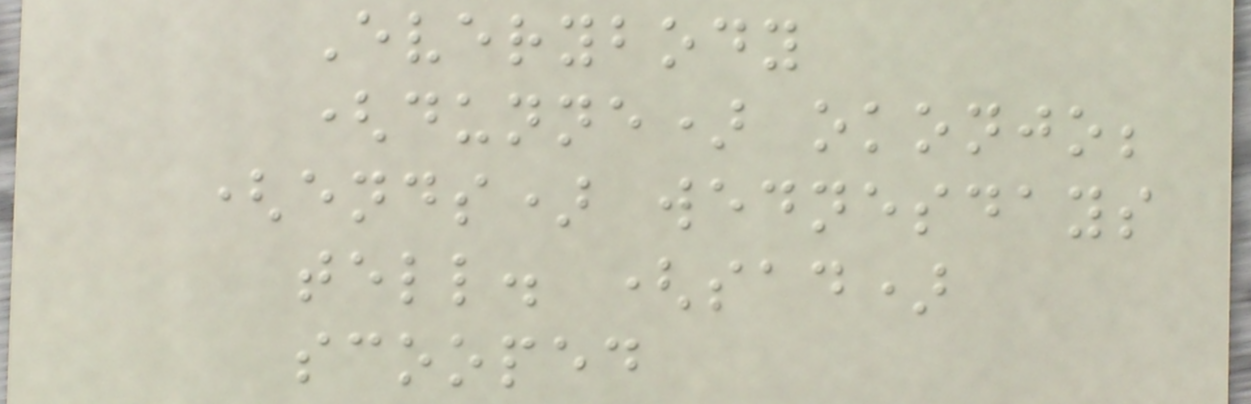Everybody
(dunne) okonjo;
(ends) wednesdays
tell. (sad)
scooped
